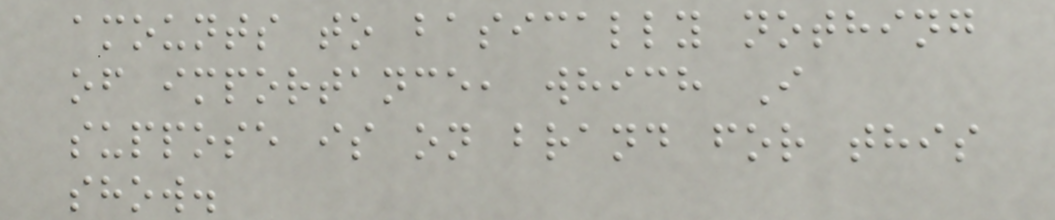amounts to basically nothing
of importance, which I
suppose is on brand for this
show.
